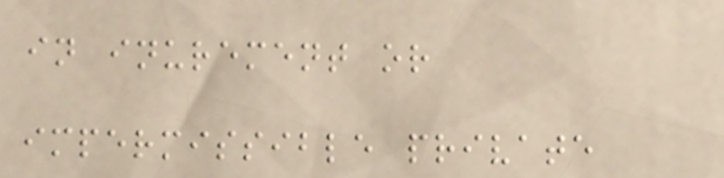in inurement or
impermissible private
